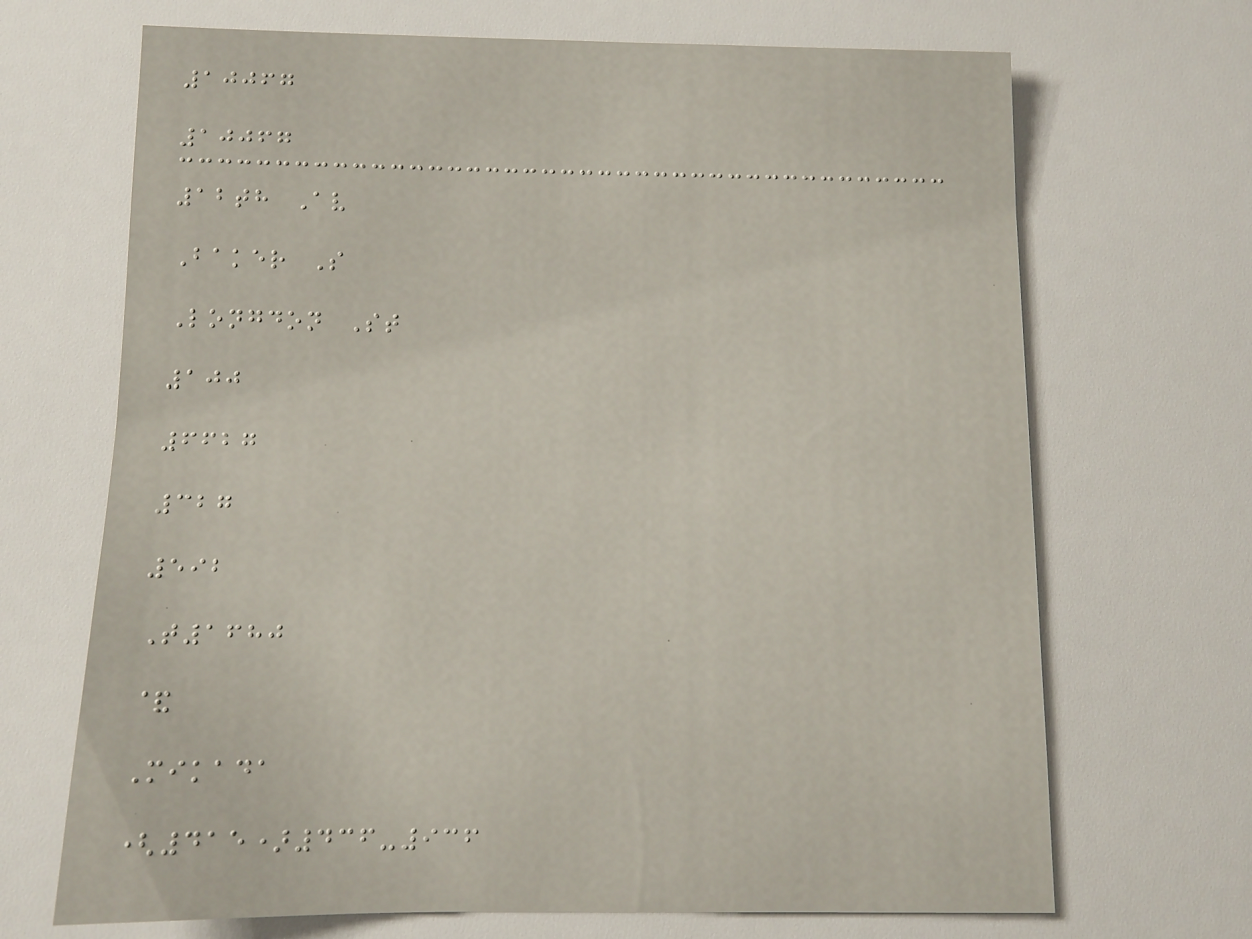10067
10067
12th Av
Baker S
Longdon St
100
6627
327
592
T1680
&
Mikada
(415)436-936
